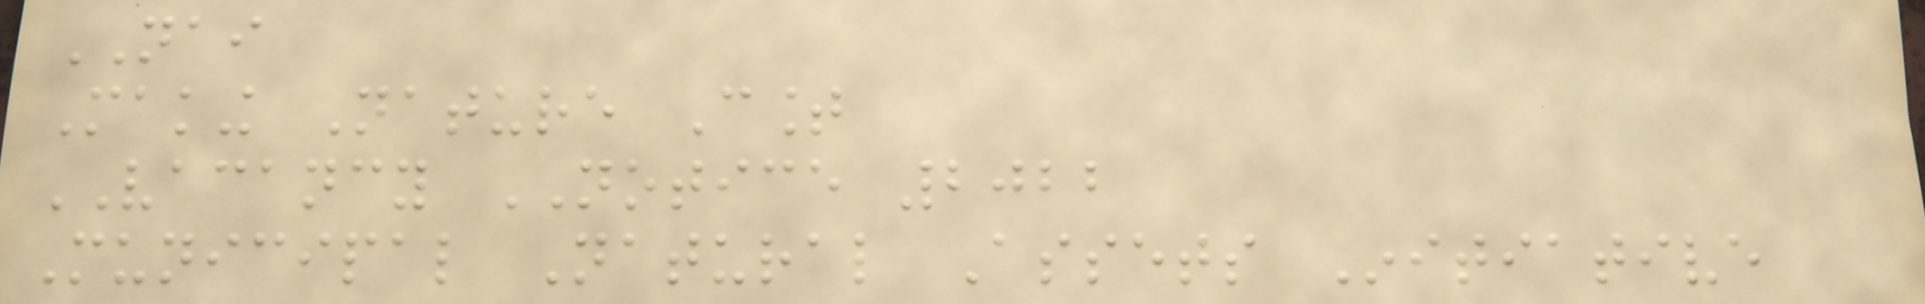NAI
Making Nature Count
VACANCY NOTICE 2022
Municipal Natural Assets Initiative
